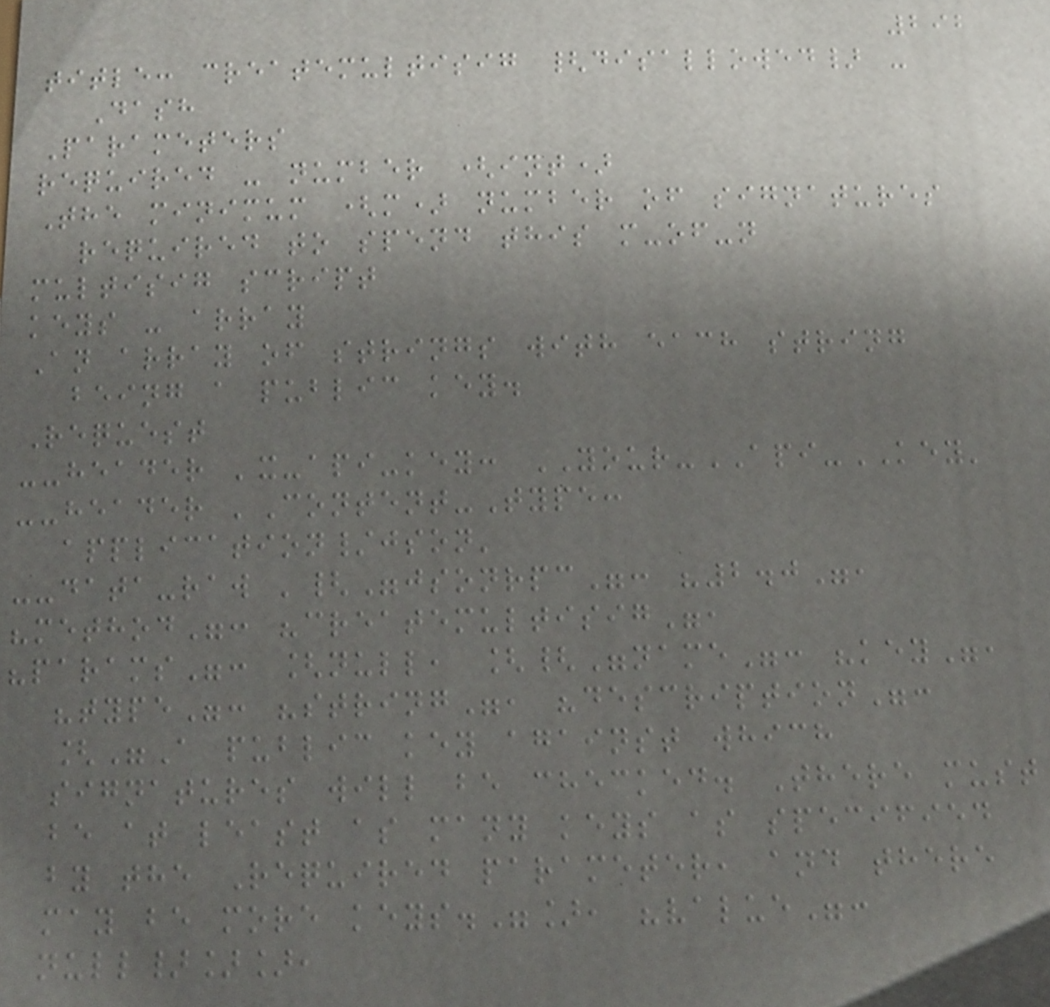292
title: createmultisig {disallowed} -
Dash
Parameters
required - number (int)
The minimum (m) number of signatures
required to spend this m-of-n
multisig script
keys - array
An array of strings with each string
being a public key.
Request
--header 'x-api-key: YOUR-API-KEY'
--header 'Content-Type:
application/json'
--data-raw '{"jsonrpc": "2.0",
"method": "createmultisig",
"params": [null, [{"name": "key",
"type": "string", "description":
["A public key against which
signatures will be checked. There must
be at least as many keys as specified
by the Required parameter, and there
may be more keys."], "value":
null}]],
